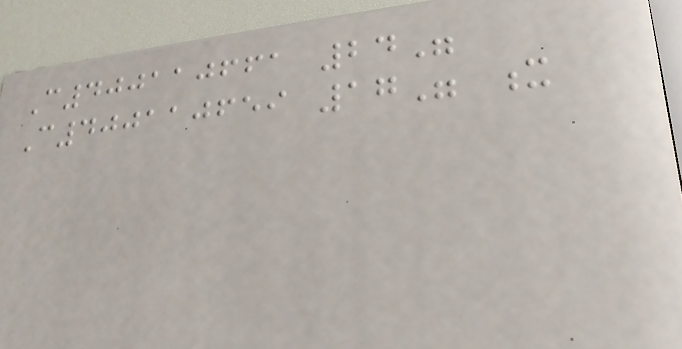C400110661 24"
C400110659 17" x
